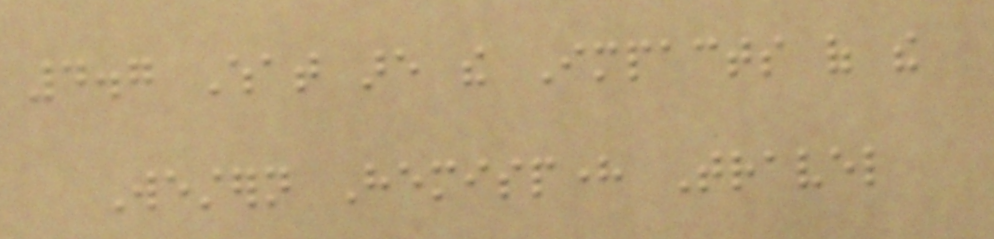4.7 What are the Impacts of the
Western Hemisphere Travel
